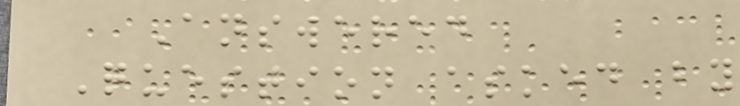Answered
Question asked by
